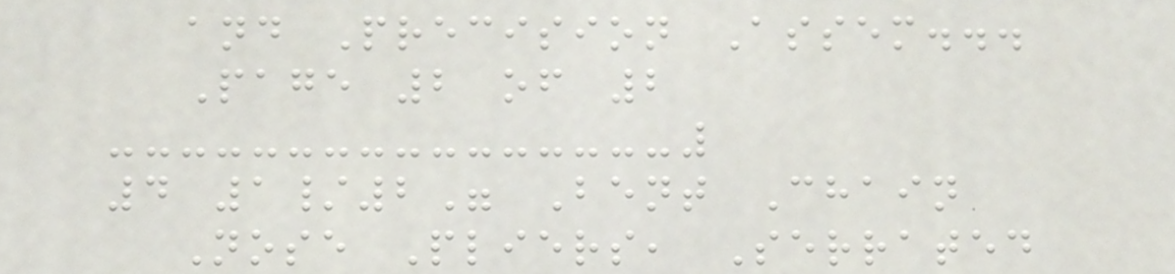and Precision Assem...
Page 2 of 2
4 1/2" Bent Chain
Nose Pliers, Serrated
